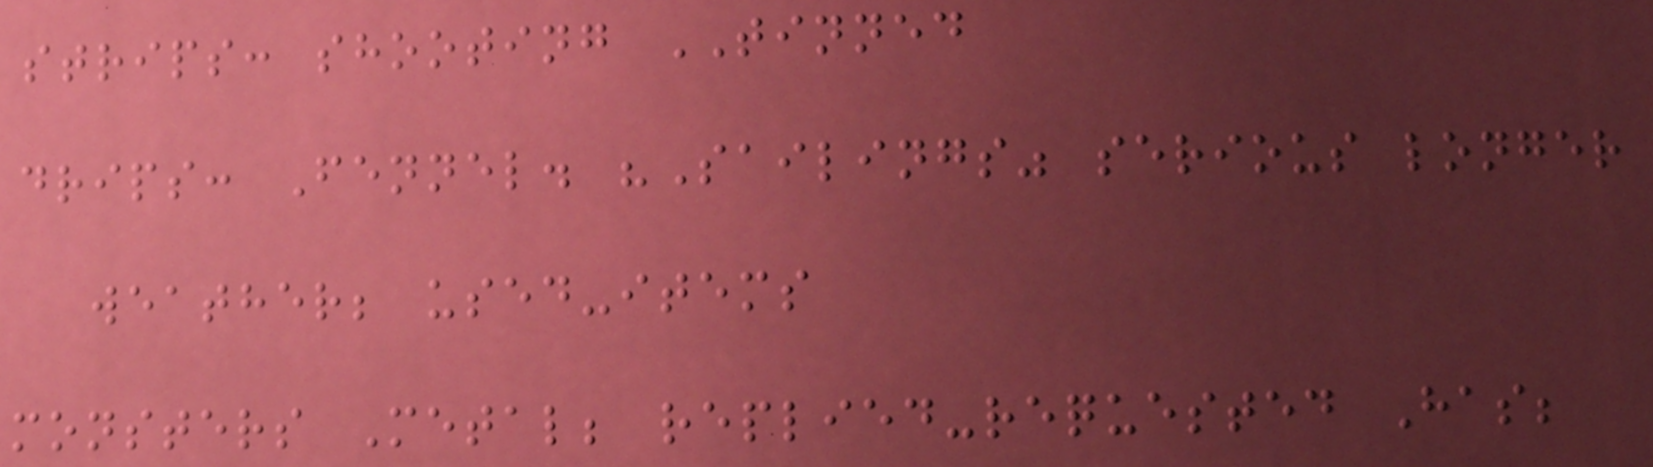strips: shooting TINNED
drips: Fennel. "Sailings" serious longer
weather; used-items
monsters Metal; replied-requested Has;
